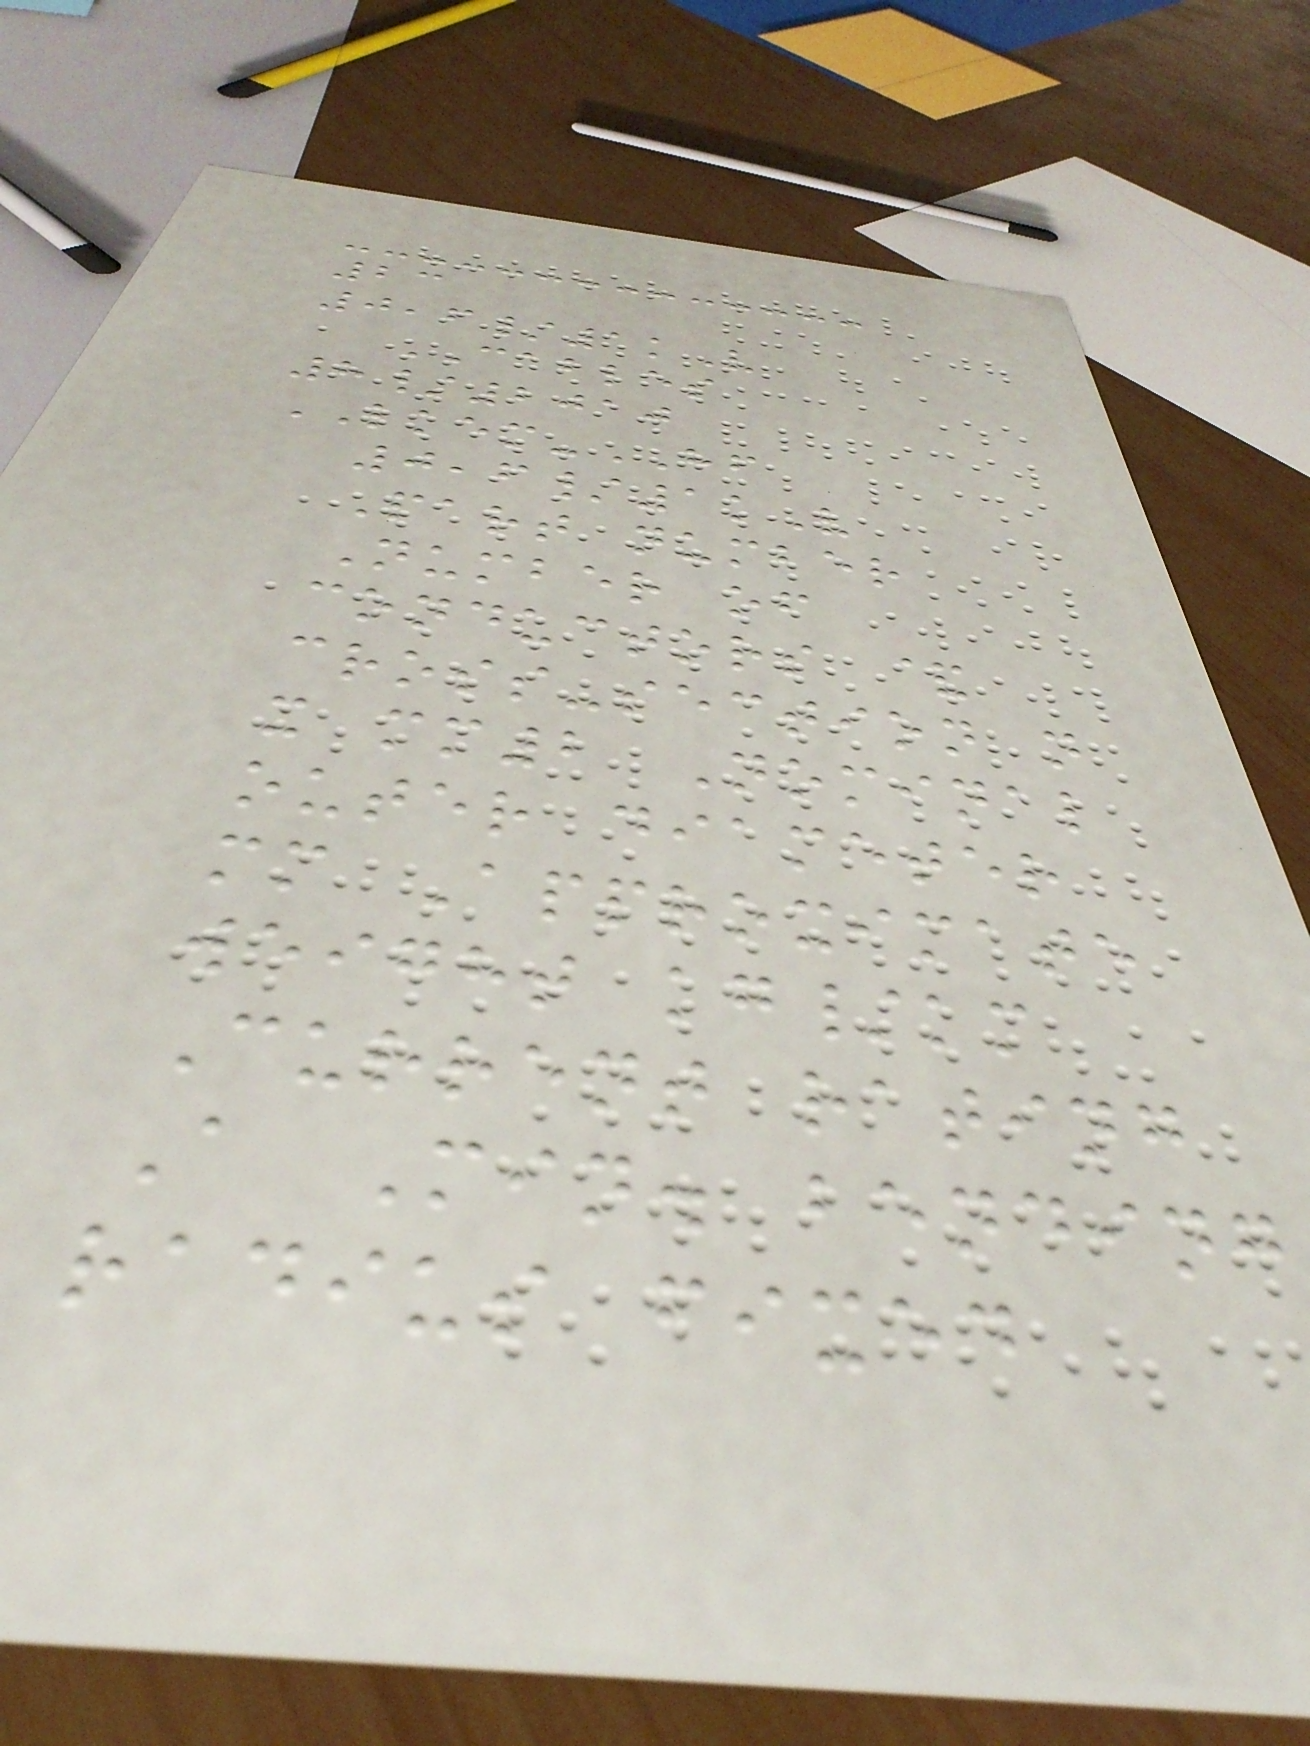23
0,6/1kV
CABLES
8/2010
LKEM-HF
0,6/1kV
Part number
Number of
conductors &
cross-section n
x mm2 Nominal
outer diameter
mm Approximate
weight kg/km
Current rating
A Min. bending
radius fixed
